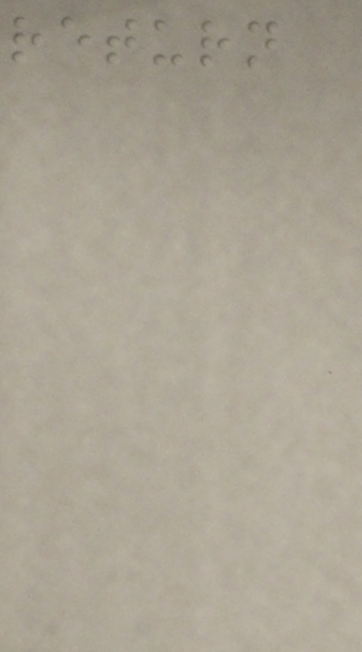return
